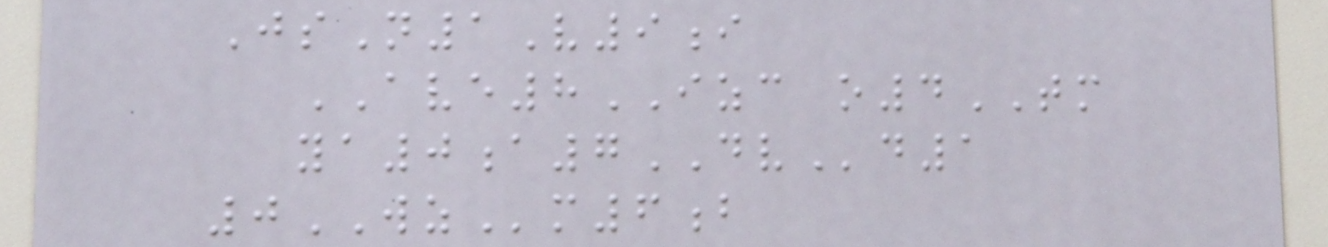JsN1V9i
AVE8IZC o4TM
ya0a7DVd1
0WZm6b
